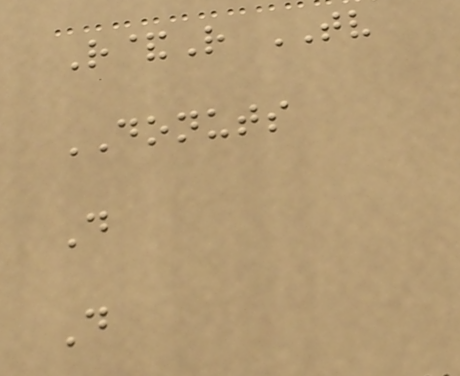R&R TV
DONUTS
D
D
